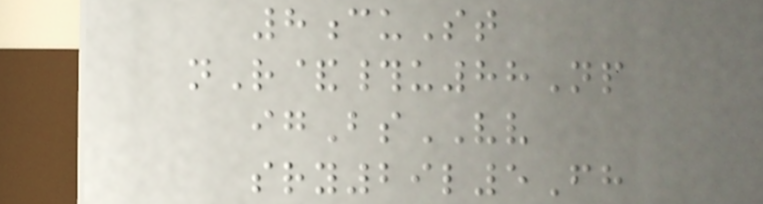8cuSt
nR&#u88Np
igBsVV
sry29l5Fh
